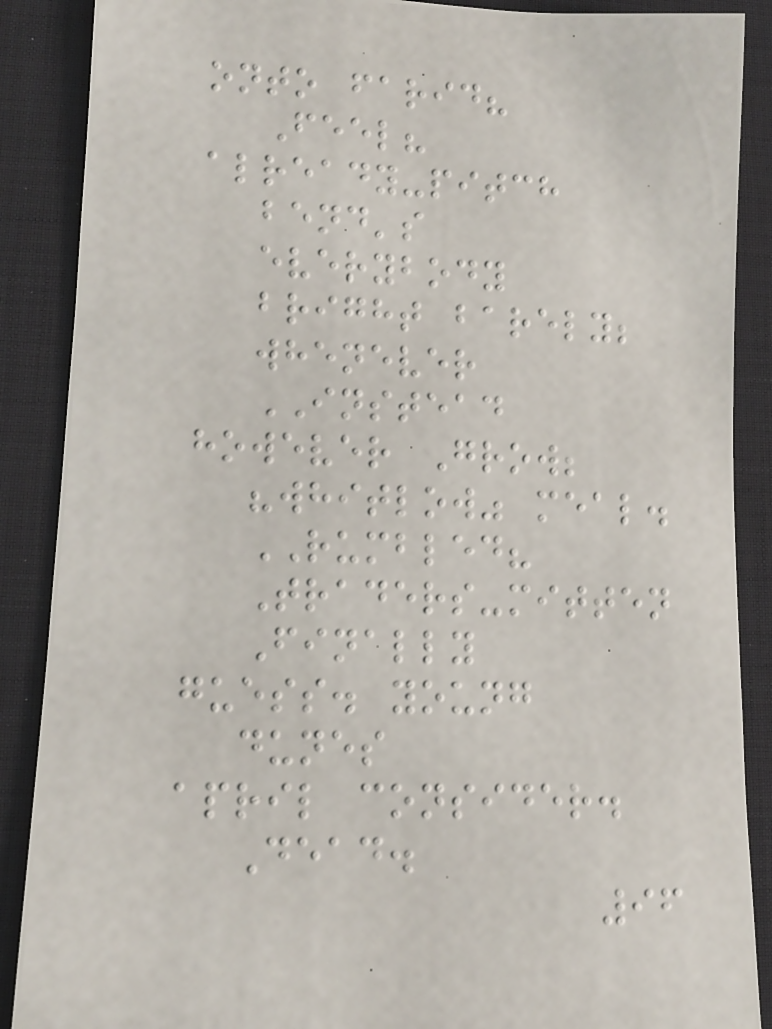onto farid?
Feel?
already-pitch
bend's
everybody
bright barely;
whenever
INSTEAD
however Grow;
"whitlow" meal.
RUMBLED?
Traders-mitten
Finally
guess. young
dunes
april consider.
Dead.
96
